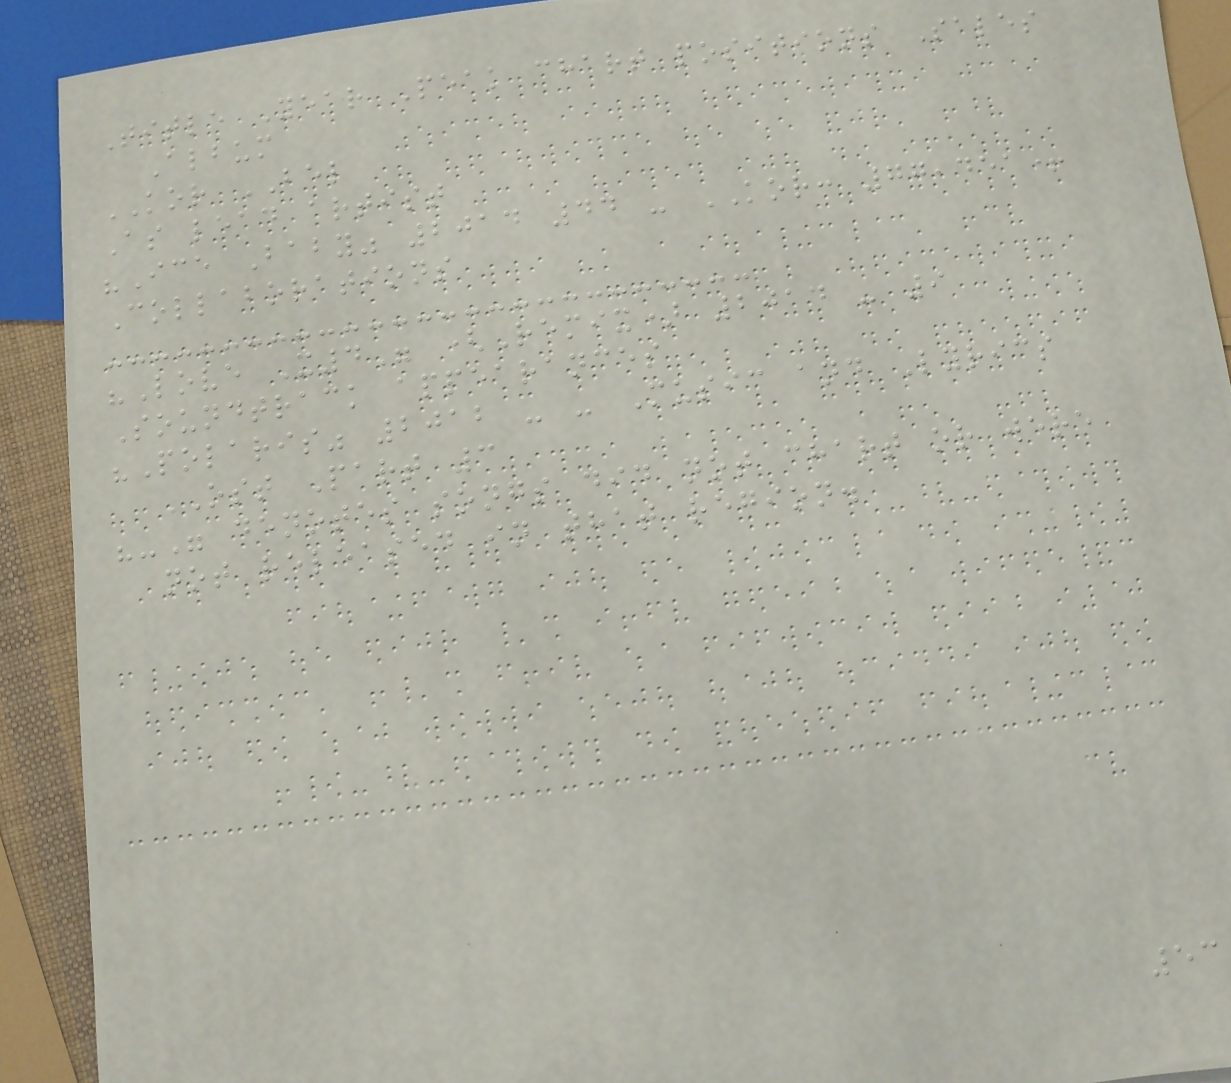Title Year Peak chart positions Sales
Album
KOR BEL
As lead artist
"Ice Baby" 2014 44 - KOR: 77,451+
Collaborations
"Love X4" (Remix) 2014 - 9
Soundtrack appearances
"Polaris" 2012 - - Music and Lyrics
OST Part 3
"-" denotes songs did not chart or were
not released in that region.
53
